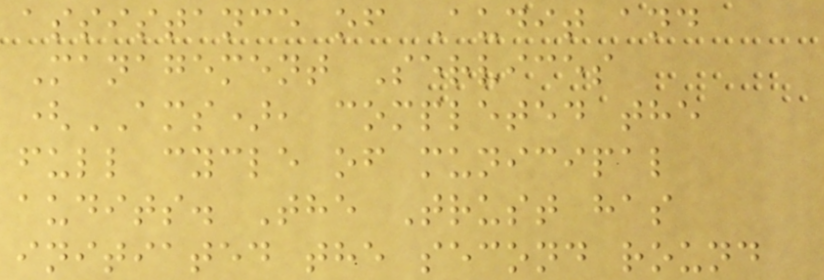assistance of Audit and
Management Services
(AMS), completed the
full cycle of municipal
audits. The Trust has
initiated the second round
